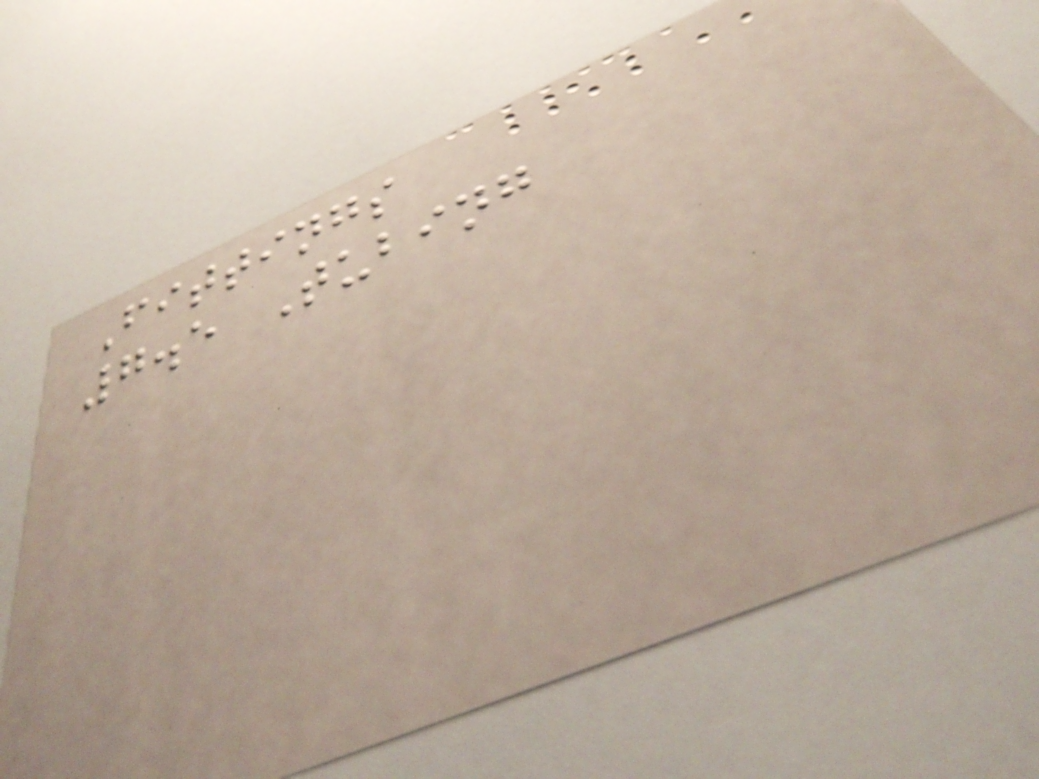Fittings
7.5 Tubing
